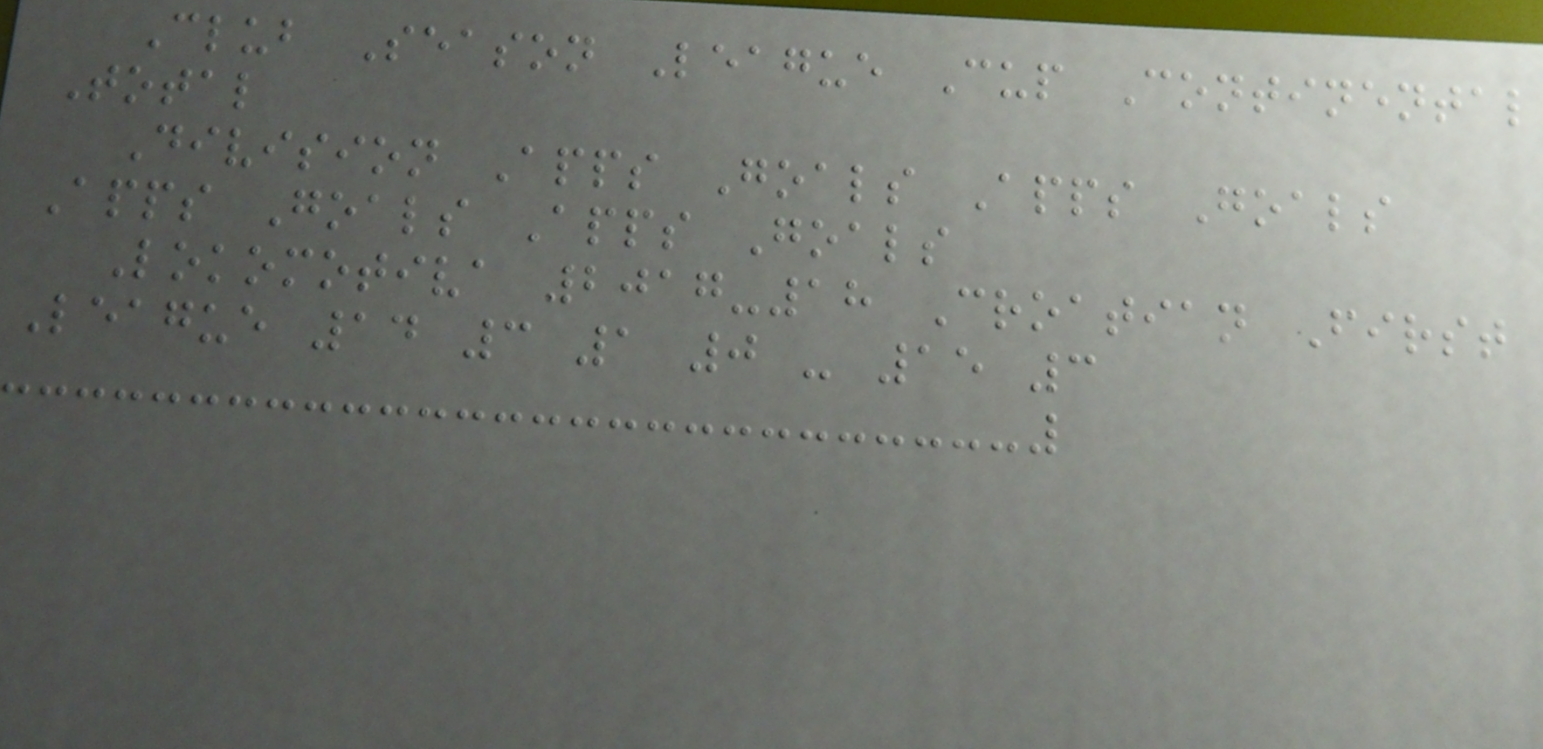Club Season League Cup Continental
Total
Division Apps Goals Apps Goals
Apps Goals Apps Goals
Lokomotiva 2017-18 Croatian First
League 14 3 1 0 - 15 3
